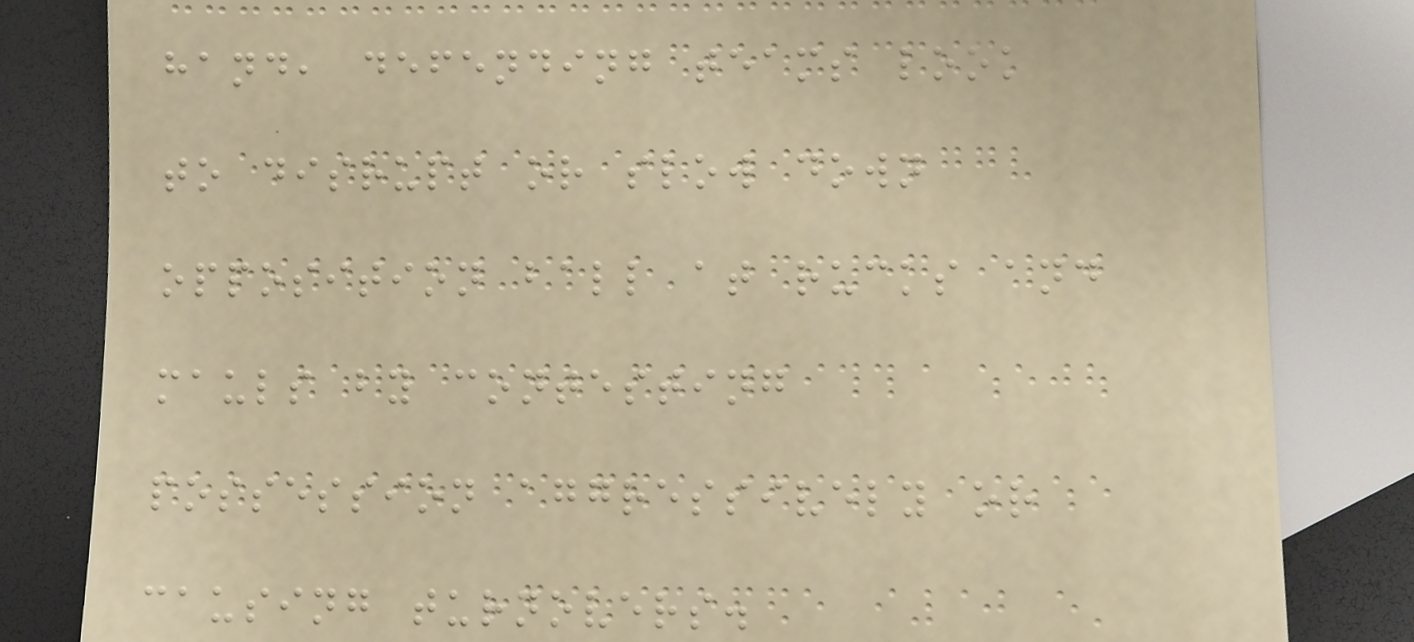hand, defending teams look
to disrupt or slow down
opposition ball at rucks and
mauls by contesting
possession aggressively or
causing turnovers.
